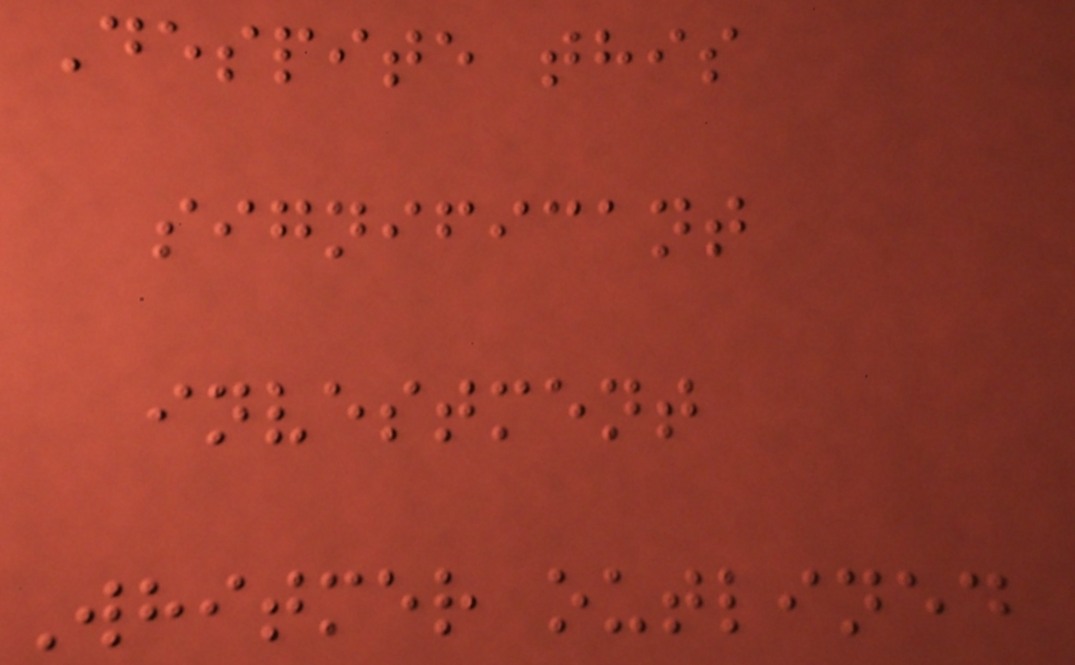Despite this
significant
investment
Whitmer outlined
